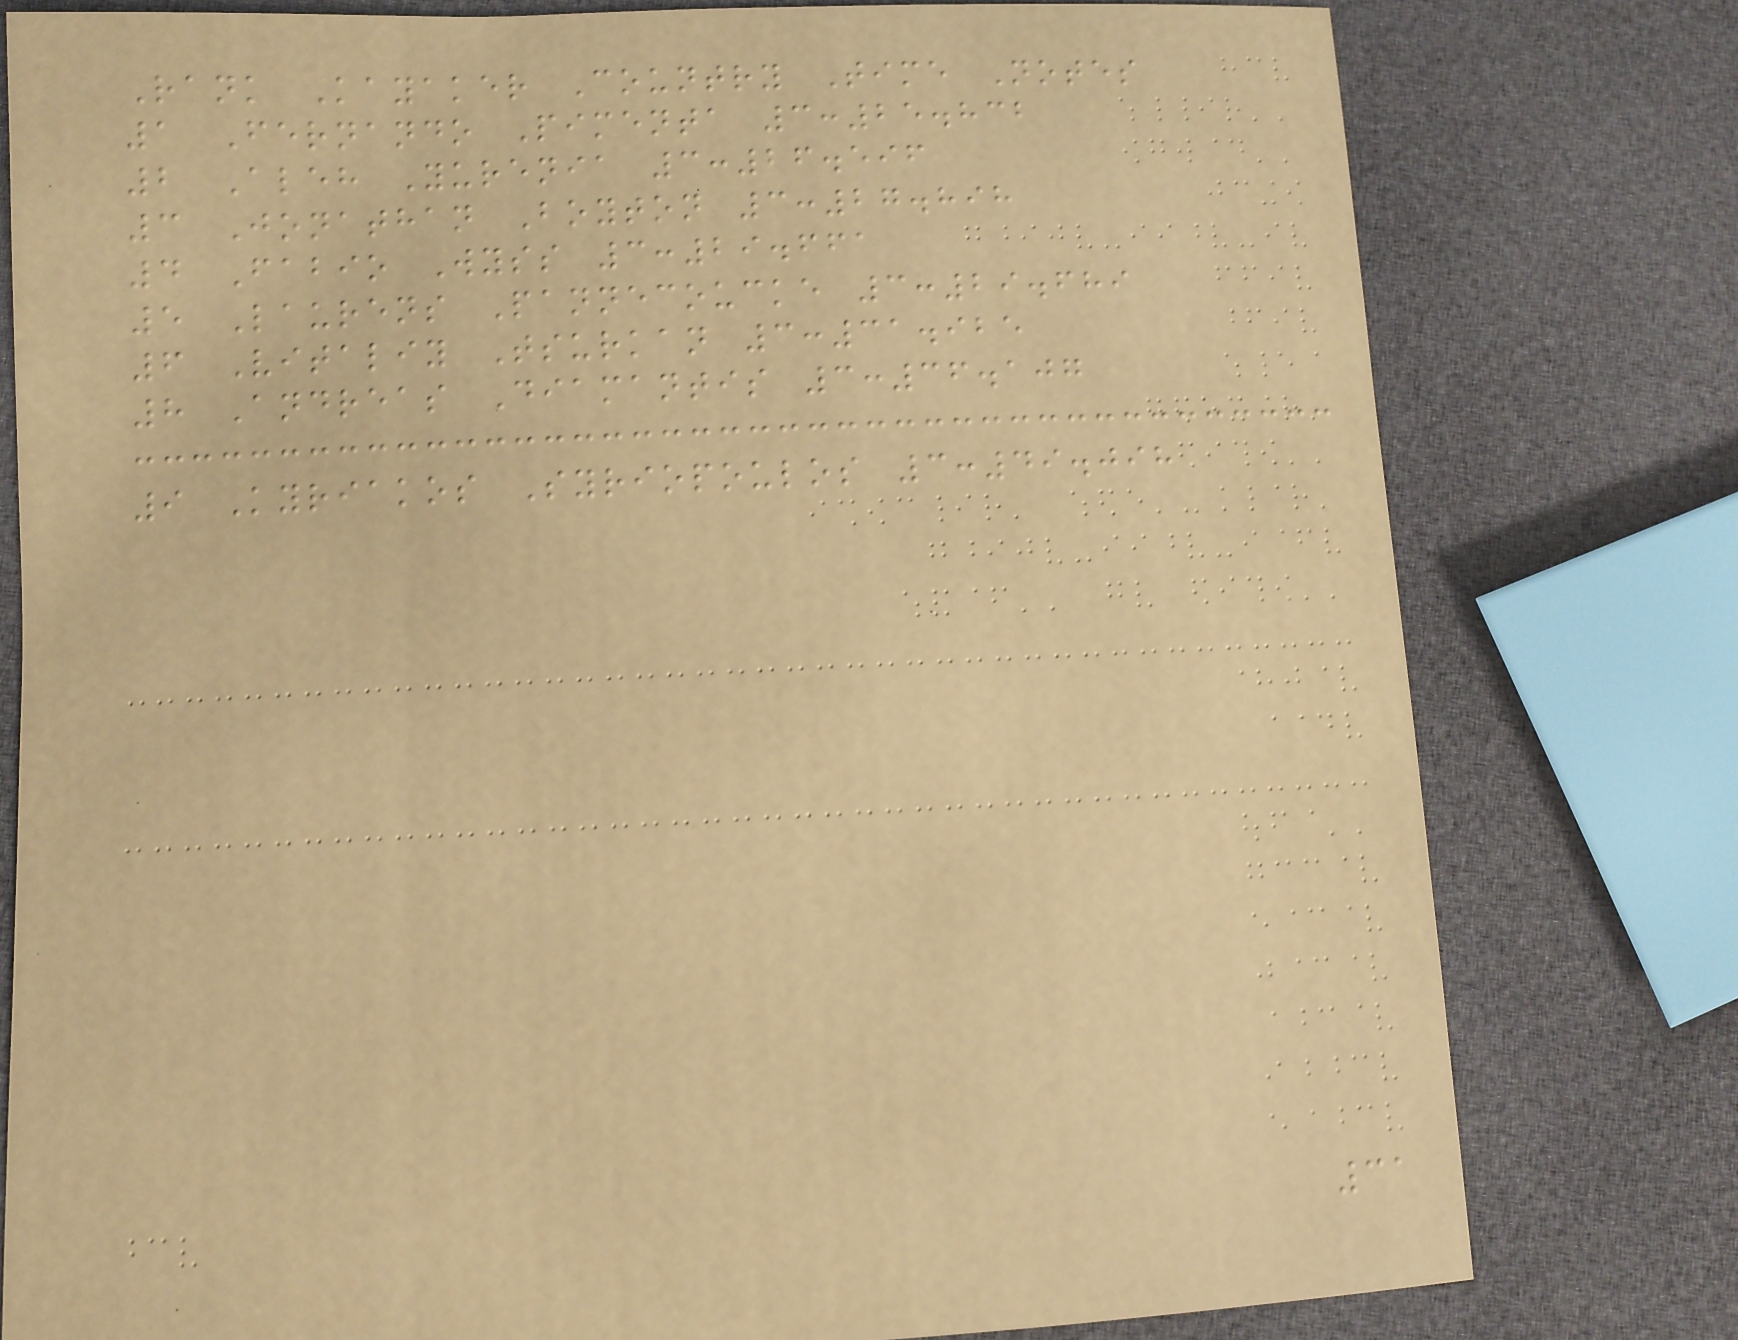Rank Kayaker Country Time Notes
1 Fernando Pimenta 3:25.832
2 Aleh Yurenia 3:26.596
3 Jonathan Boyton 3:27.898
4 Fabio Wyss 3:29.661
5 Laurens Pannecoucke 3:29.689
6 Vitaliy Tsurkan 3:31.925
8 Andreas Diamantis 3:36.107
9 Kyriakos Syriopoulos 3:49.098
31
